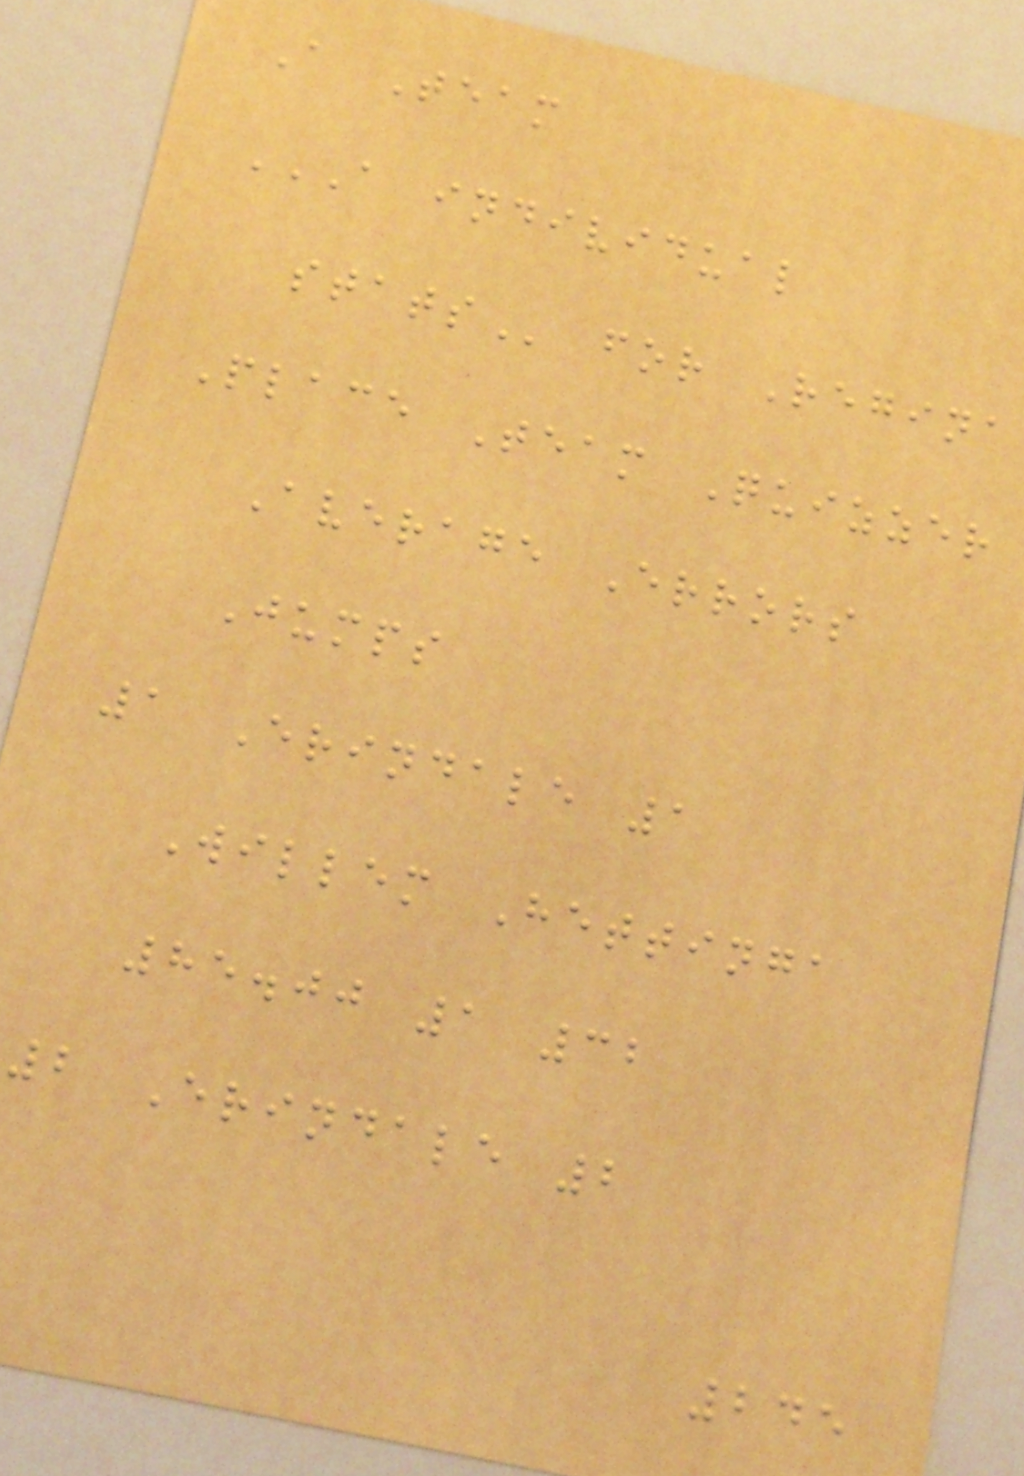A Team
A INDIVIDUAL
STATS for Regina
Place Team Quizzer
Average Errors
Jumps
1 Erindale 1
Willem Hettinga
85.00 1 32
2 Erindale 2
245
